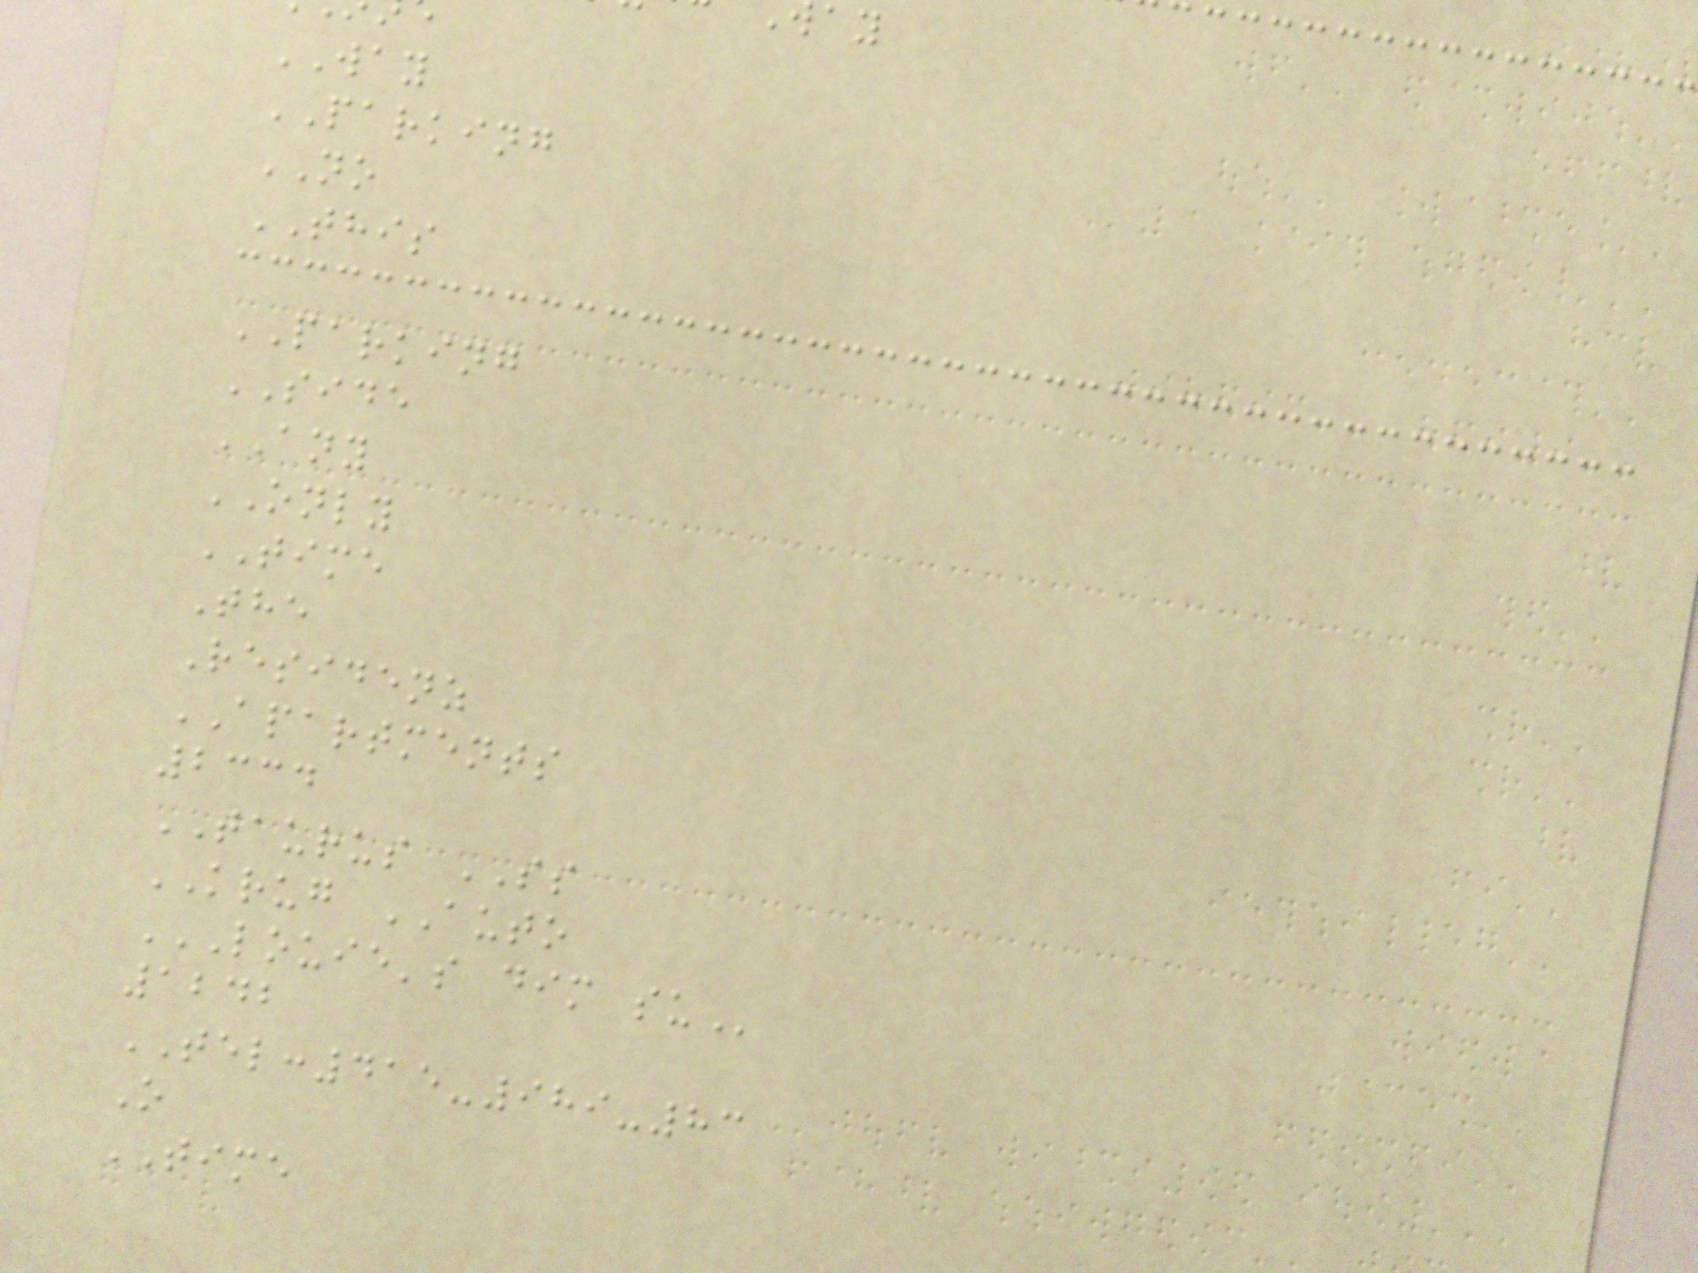WAY
PARKING
NO
THIS
PARKING
SIDE
ANY
ONLY
TIME
The
Residenz
APARTMENTS
2334
TAURUS SS
KRUG AUTO
LOUIE'S DIM SU
1242
TEL:415-989-83
O
TIME
